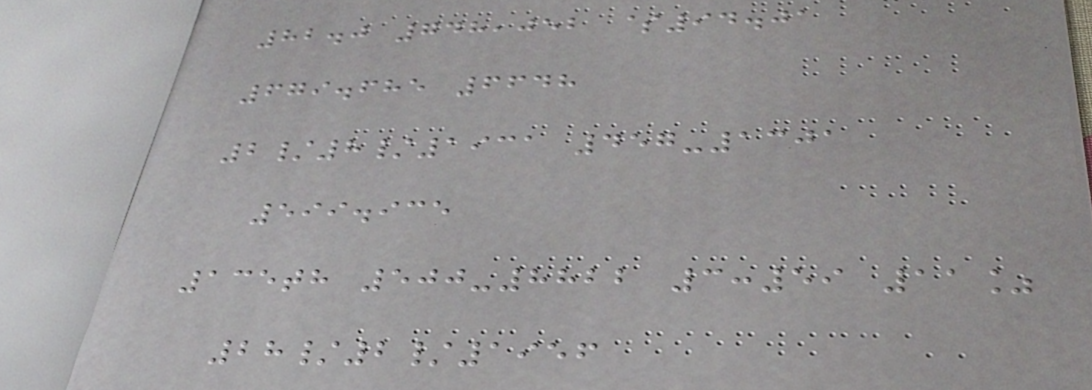82.0 748,052 $94.01
679.685 6648
2/8/1931 457-1301
599.935
135th 500-8822 3:59 11%
28/2/1956
